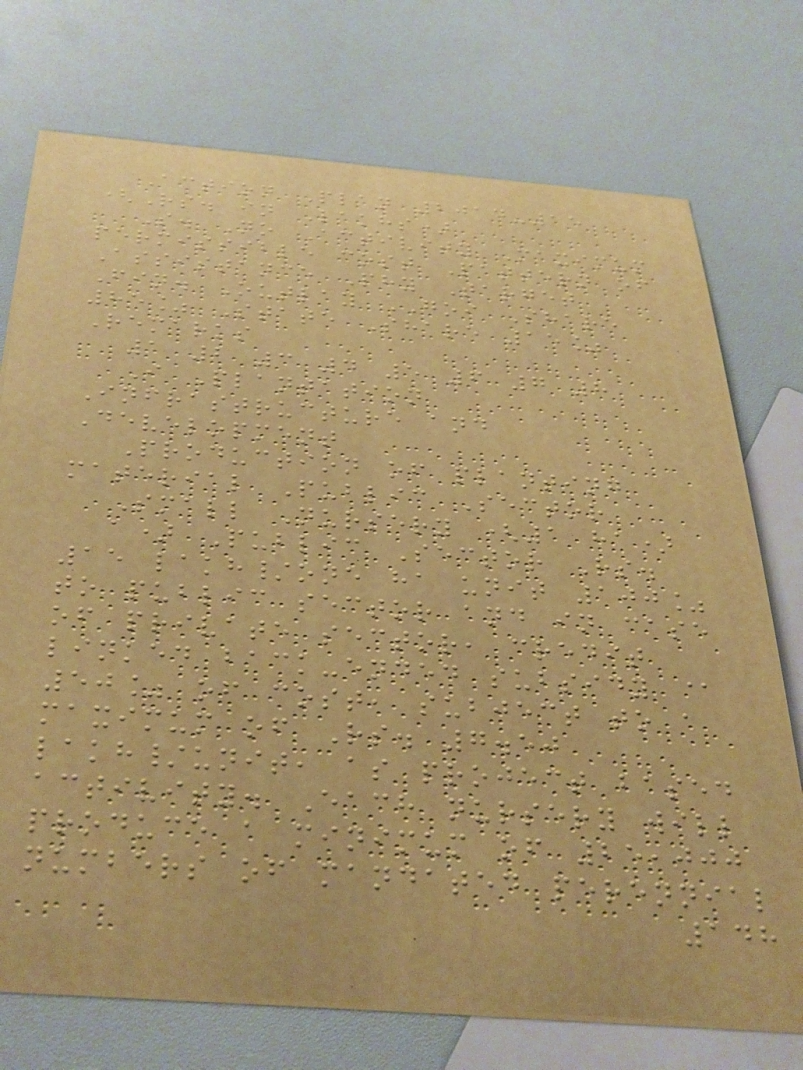Action Plan 2014-15
(Rs. in Lakhs)
S. No Activity Maximum
permissible cost Pattern of
Assistance Phy Target
Fin. Outlay GOI Share
85% State Share 15%
Remarks
1 2 3 4 5 6 7 8
I Plantation
Infrastructure and
Development
Production of planting
material Public Sector
Small Nursery (1 ha)
a) Public Sector Rs.
15 lakh/one ha unit 100%
to public sector and in case
of private sector, credit
linked back-ended subsidy @
50% of cost, subject to a
maximum of Rs. 7.50
lakh/unit, as project based
activity. Each nursery will
produce a minimum of 25,000
numbers of mandated perennial
148
